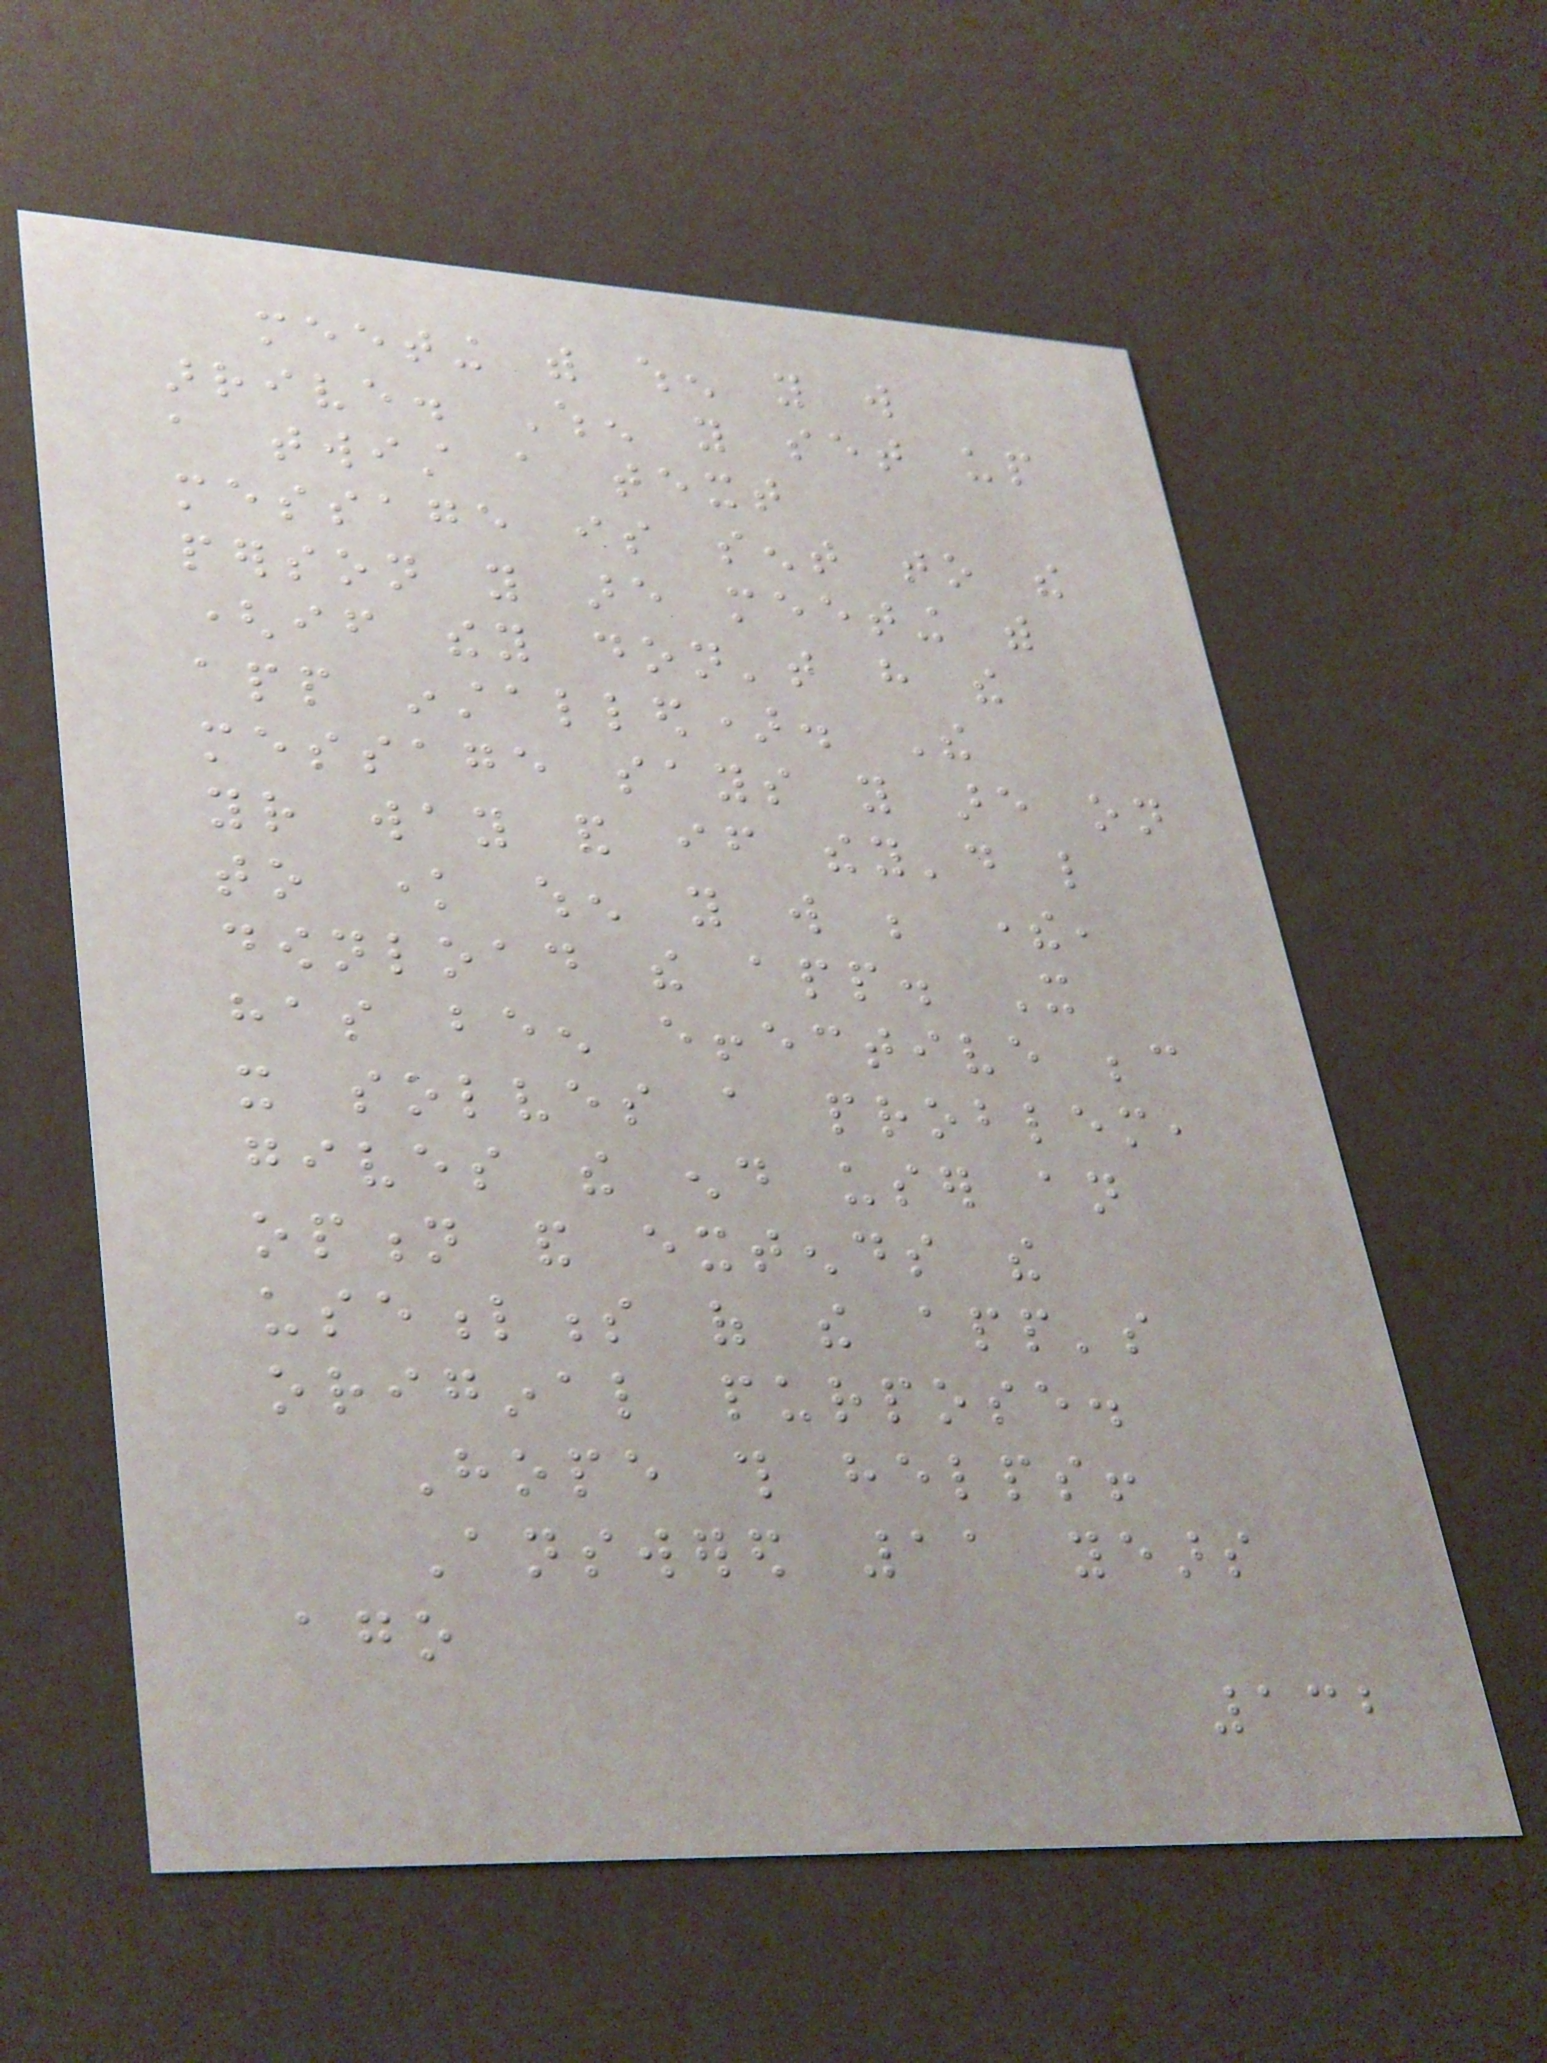meeting with when you will
arrive. When you set up
a twist a text
message is sent to the
person you are meeting with
(if they don't have the
app installed). The
message says you are on
your way and if they'd like
to know when you will be there,
download the app. It
has been effective because
it solves a problem,
gives the end user an
option and extends the
usefulness of the app's
original purpose.
Hope this helps!
Answered 11 years
ago
132
